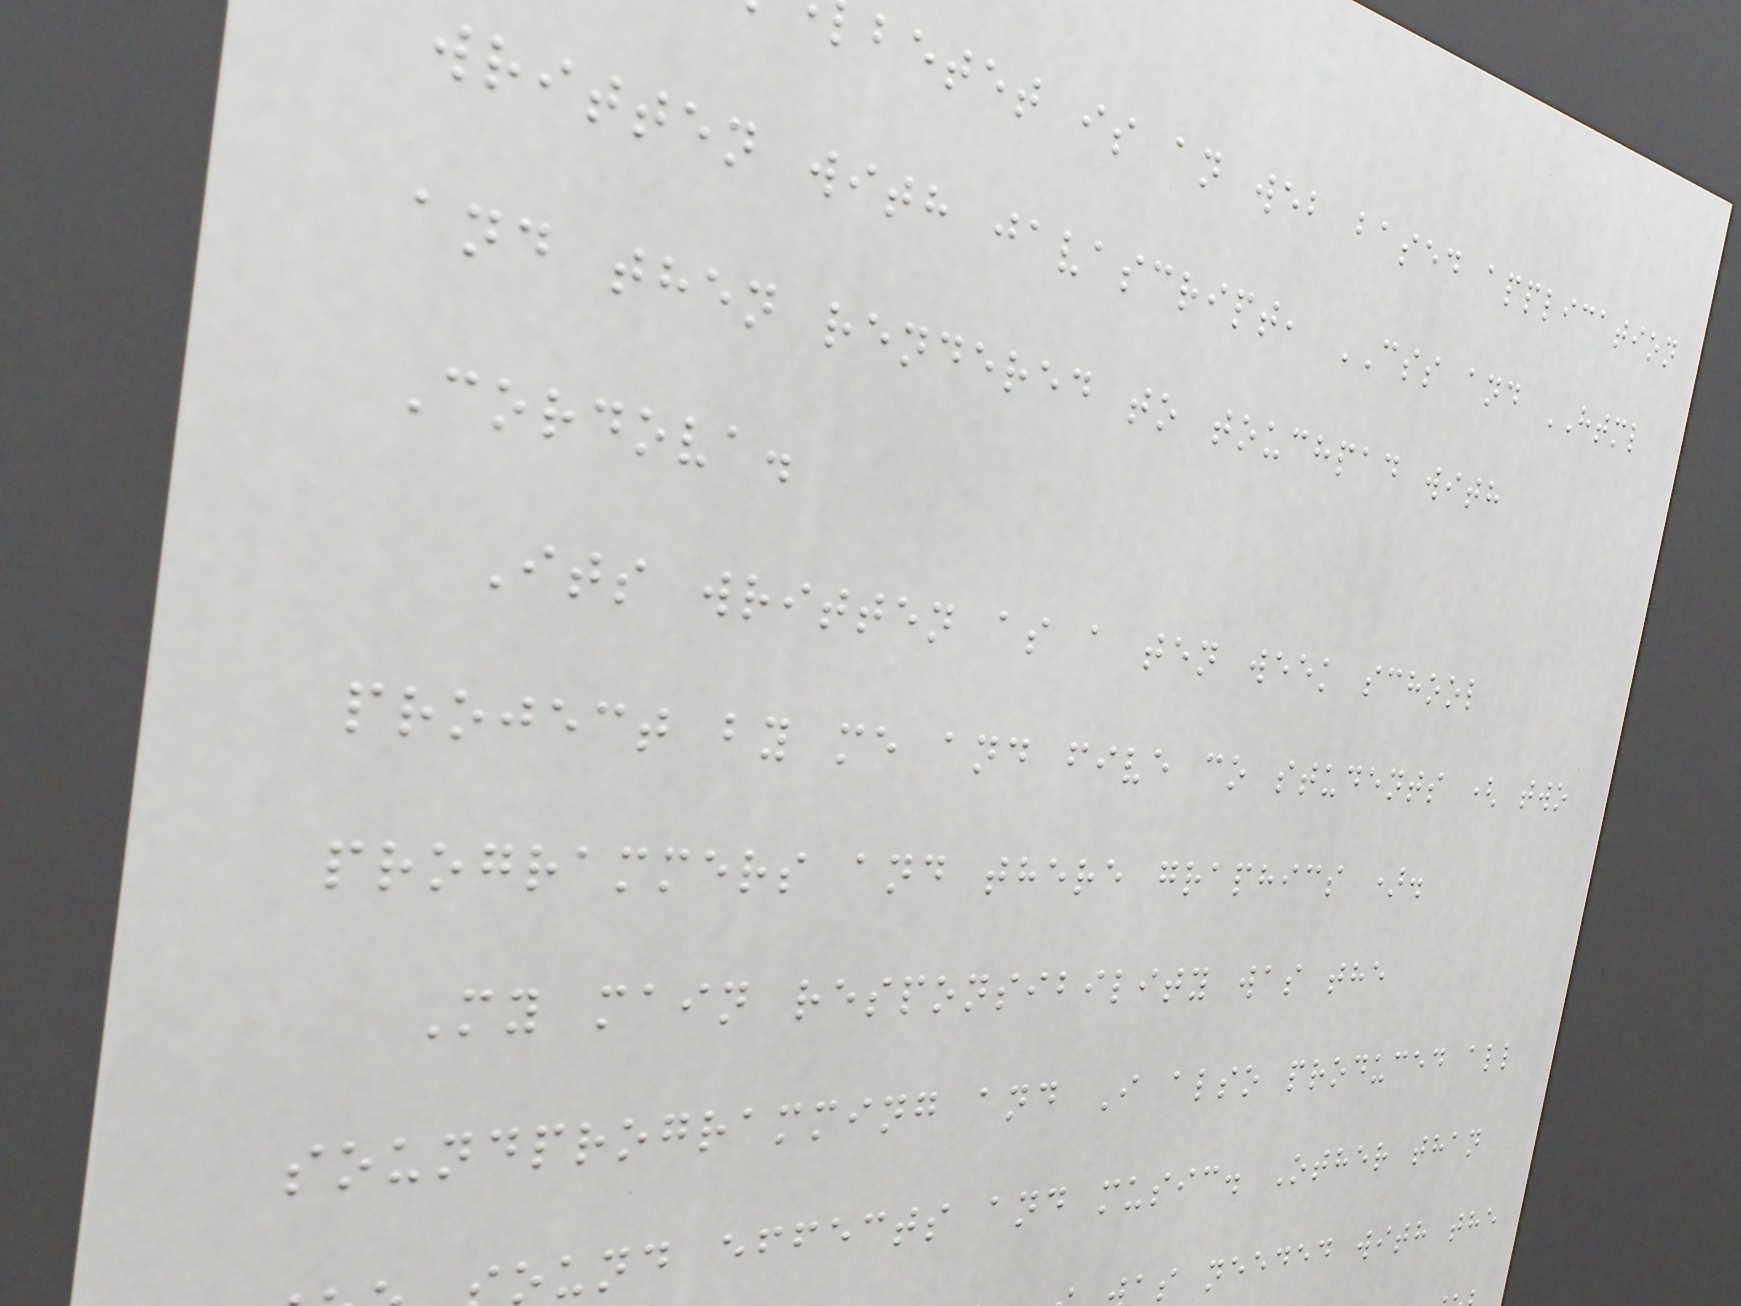betet is an web based application
written with javascript, CSS and HTML
and then rendered to touchpad with
Cordova.
Its written as a ten week school
project by me and five co students ( two
programmers and there graphics ).
My main responsibility was the
soundprogramming and I also produced all
und effects and music. Other than
s needed with the
